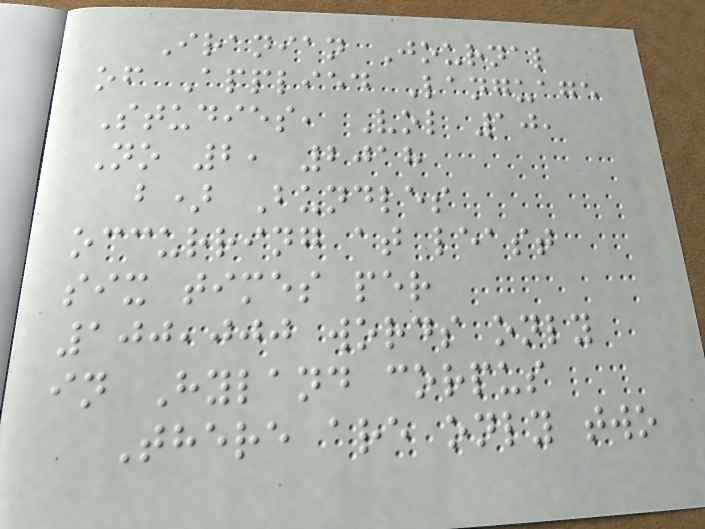Iranian Journal
of Applied Language
Studies, Vol 10,
No 2, 2018
b) Bundles
occurring at least
six times per
100,000 words only
in Hyland corpus
There are only two
